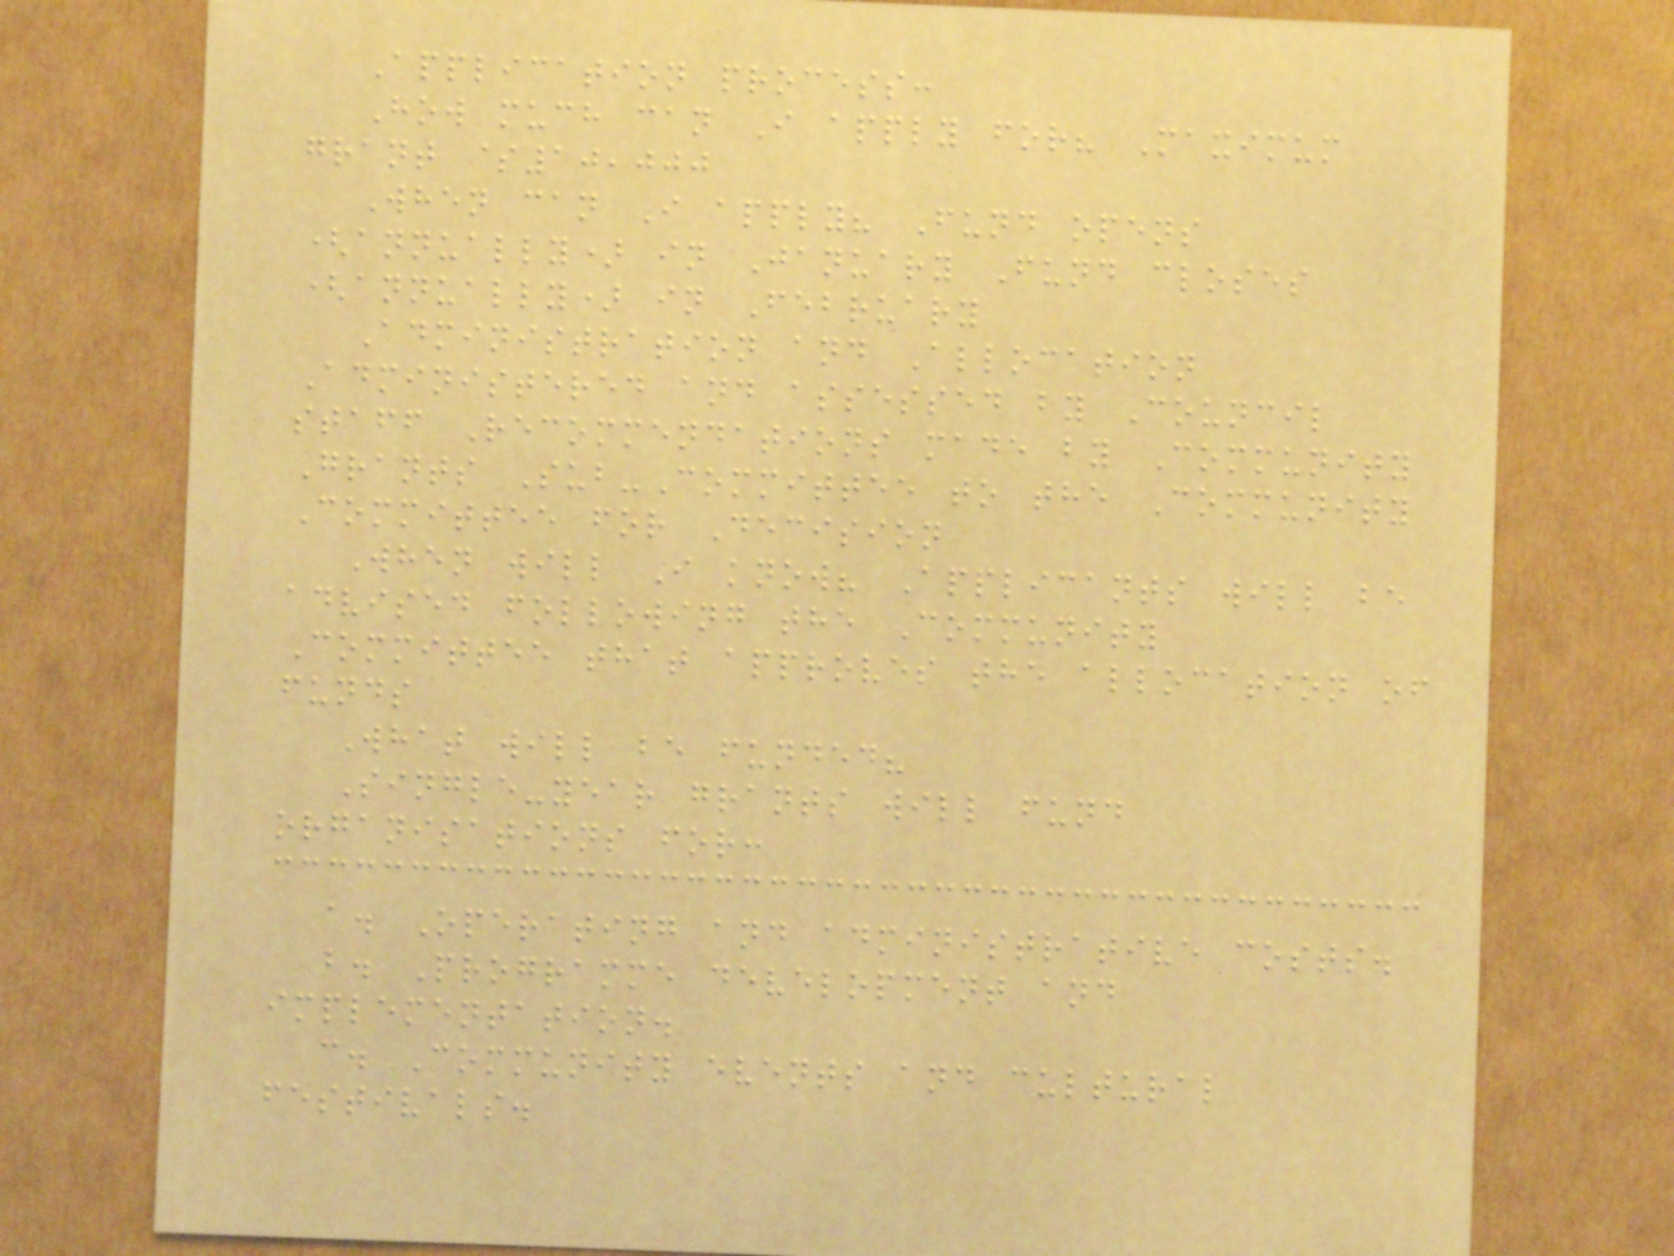Application process:
How much can I apply for? Maximum
grant $10,000
When can I apply? Fund opens
(annually) in January Fund closes
(annually) in February
Administration and Allocation
Administered and assessed by Council
staff Recommendations made by Community
Grants Sub-Committee to the Community
Committee for Decision
When will I know? Applicants will be
advised following the Community
Committee that approves the allocation of
funds
What will be funded?
Single-year grants will fund
organisations for:
a. Operating and administrative costs.
b. Programme development and
implementation.
c. Community events and cultural
festivals.
